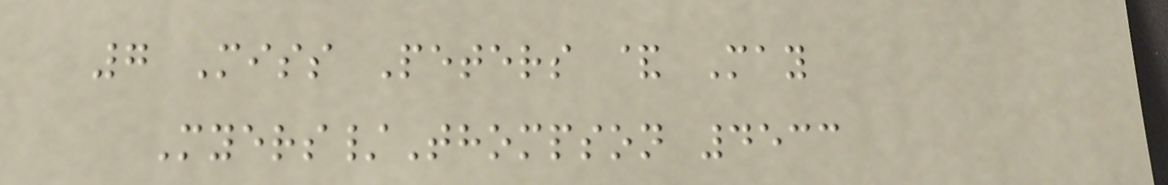7 Miss Peters & May
Myers/Thompson 4533
